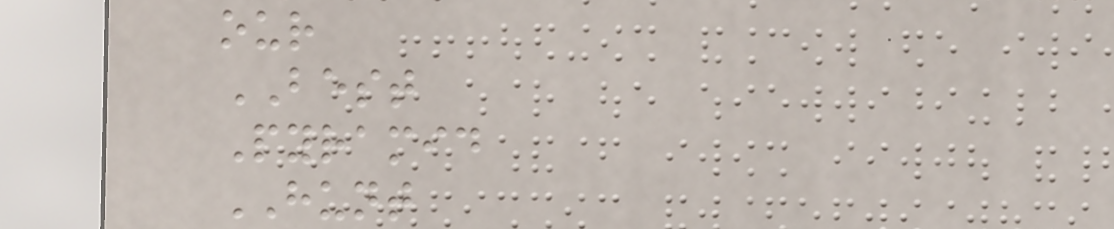our
BEST
Pyramid
HUNT
